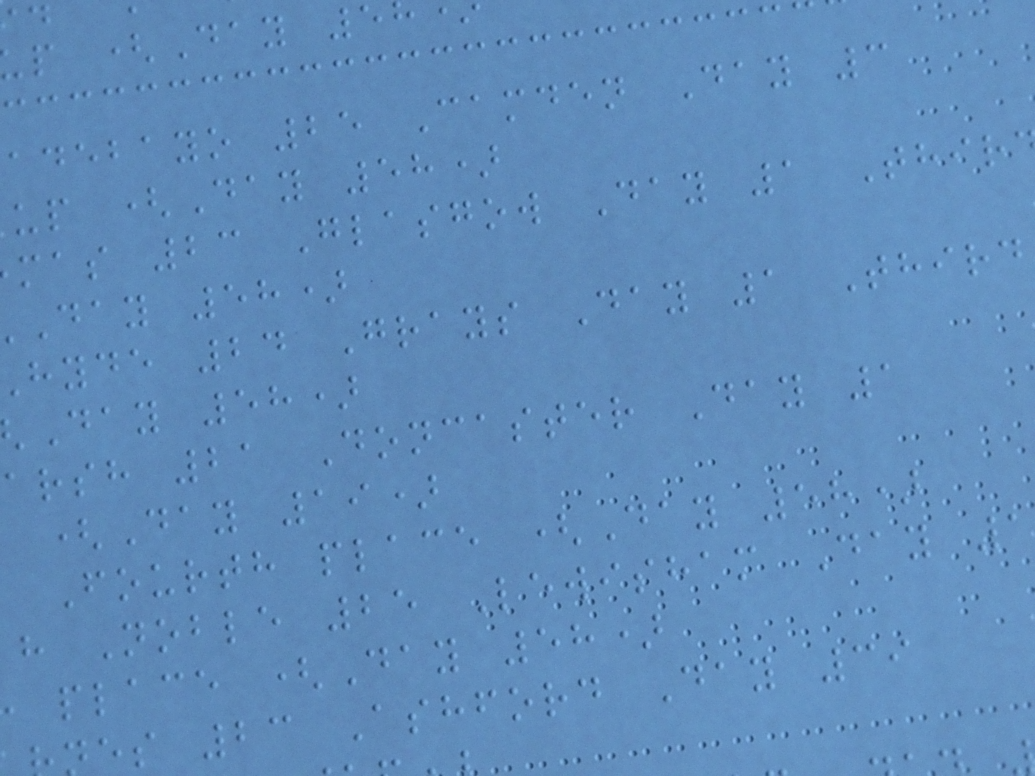p (Day 5
adebayo 25 Camden Day 3
up (Day 58)
mas 23 Glasgow Day 1 Thir
Day 58)
hyde 24 Grays Day 1 Third
Day 58)
arsh 21 Doncaster Day 1
(Day 19)
Fourth place (Day 58)
h Noble 25 Lewisham Day 1
place (Day 58)
es 23 Ashford Day 39
